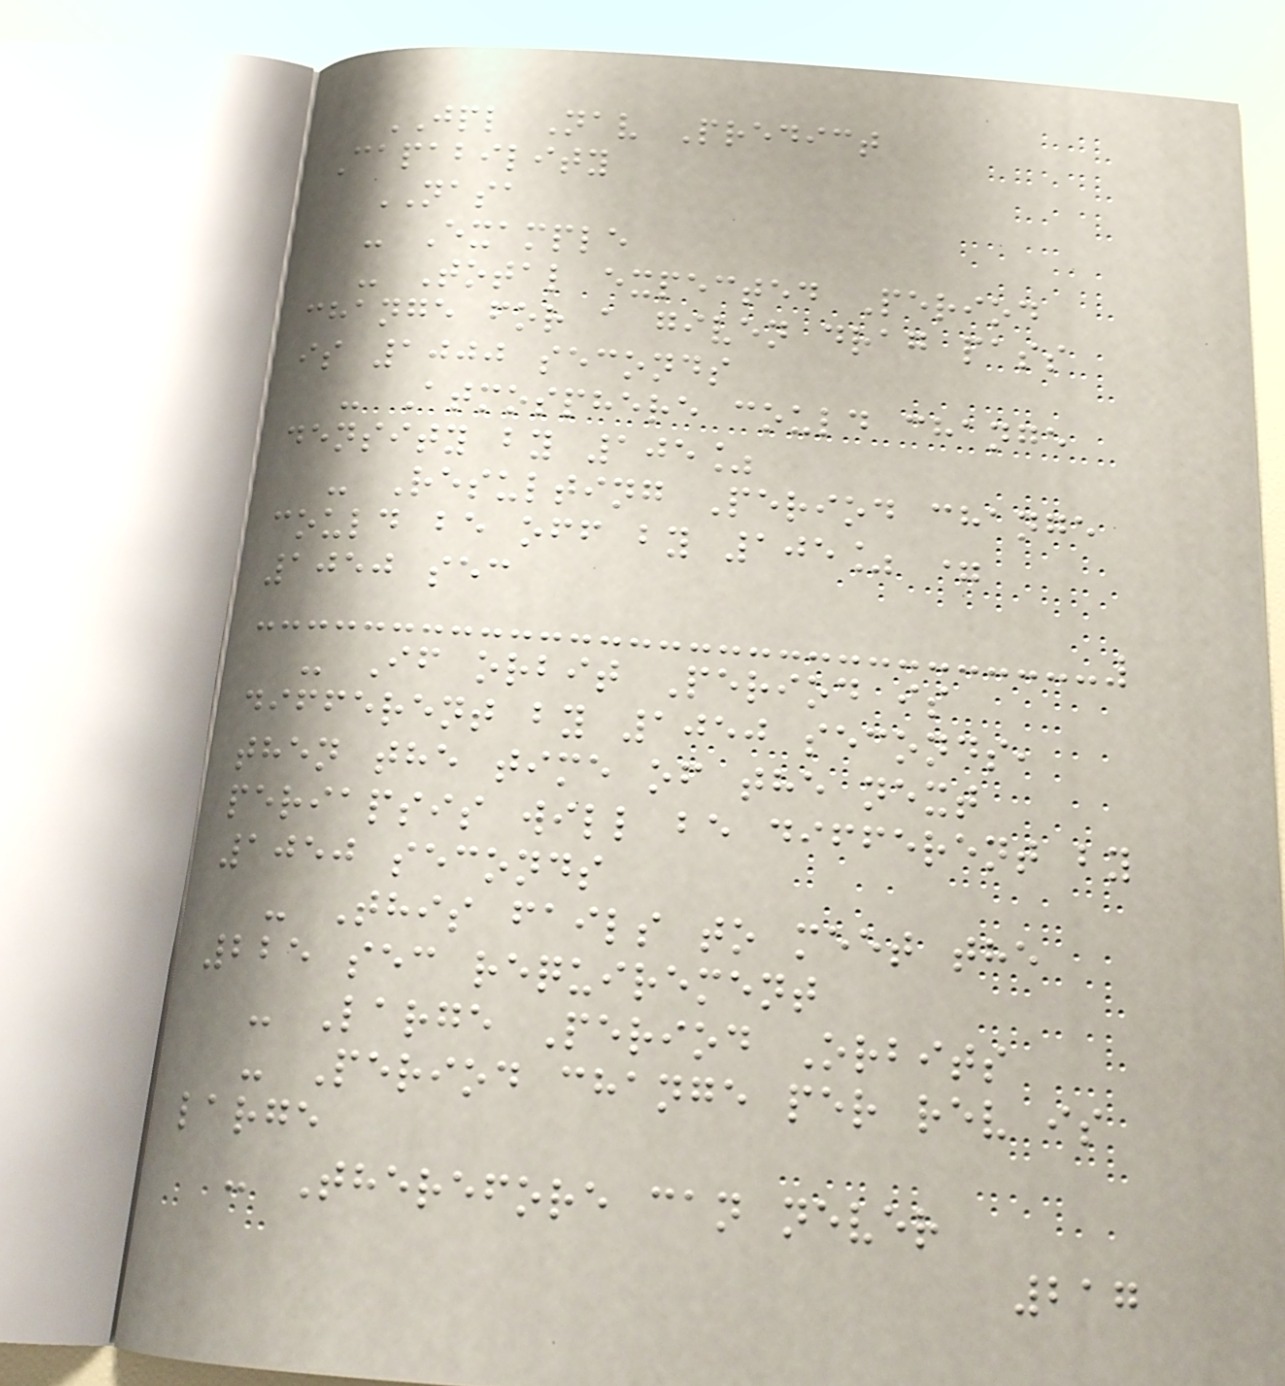JPL Nav Predict
Capability
NASA
- Example
- Total expected Period
change for a given drag pass
is 1000 seconds
- Atmosphere could change
density by 105%
- Resulting Period change
could be off by 105% =
1050 sec
- If orbit Period is
different by 1050 seconds,
then the time of the next
periapsis will be different by
1050 seconds
- This fails to meet the
225 sec requirement
- Large Period Orbits
- Period change per rev is
large
- Therefore can never
217
